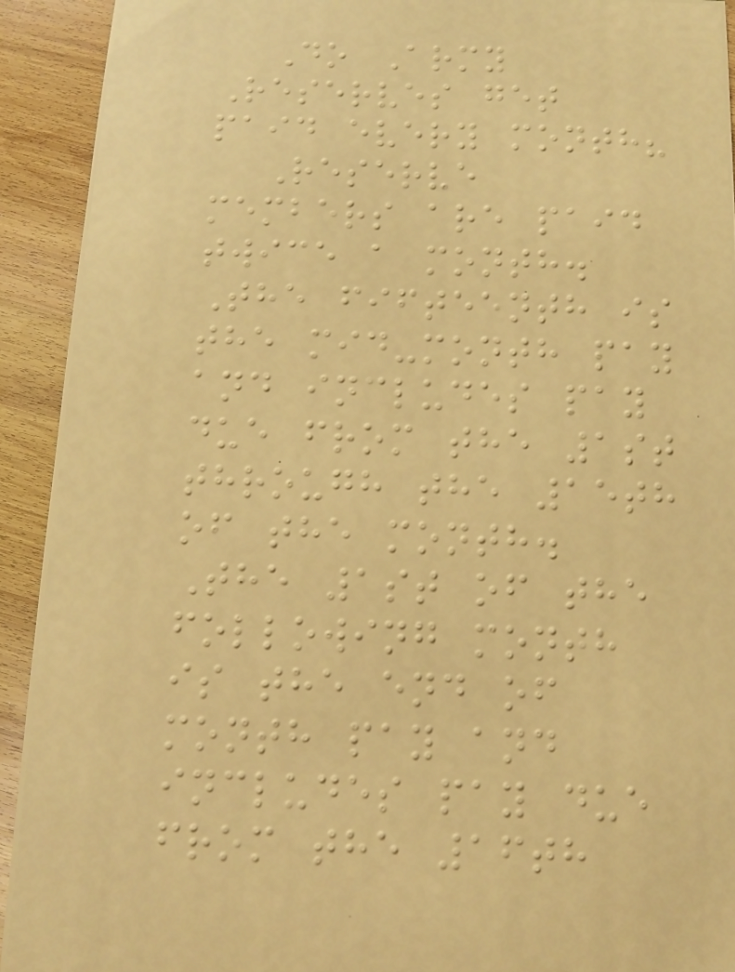Do Army
Reserves get
paid every month?
Reserve
members are paid
twice a month.
The fifteenth is
the mid-month pay
and includes pay
due from the 1st
through the 15th
of the month.
The 1st of the
following month
is the end of
month pay and
includes pay due
from the 16th
